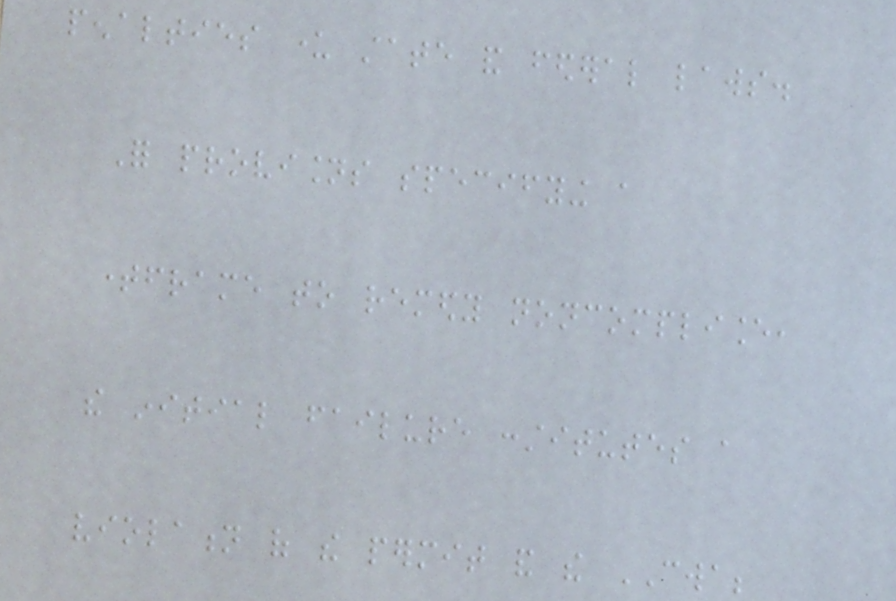penalties under state and federal laws.
For provisions specifying a
timeframe to remedy noncompliance,
the initial failure constitutes a
violation of the permit and the CWA;
